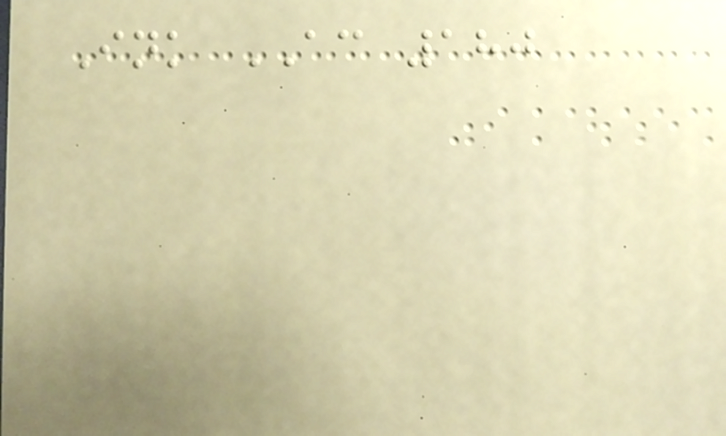Ink AC 180
